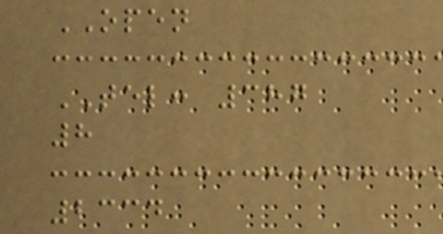OPEN
TEL: 387
8
2334
